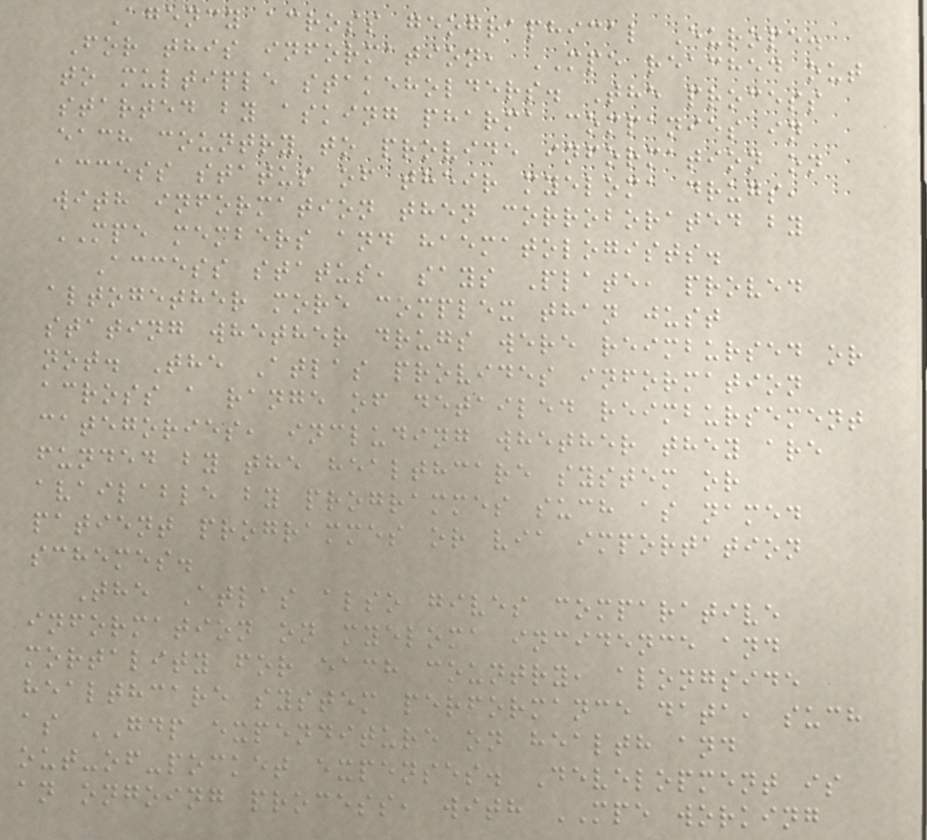Agency across geographical Europe.
For this information, MPE reached out
to multiple stakeholders. The process
started by asking pharma companies in
each country to provide information on
access status of their myeloma drugs,
with information then corroborated by
MPE members and haematologists.
Access status, says Plate, proved
altogether more complex than just
stating whether drugs were reimbursed or
not. The Atlas provides information
across a range of detailed reimbursement
categories, including whether they are
funded by the healthcare system or
available by programmes such as named
patient programmes or via importation
schemes.
The Atlas also gives comparative
information on myeloma incidence and
mortality for each country, alongside
healthcare system performance data, such
as GDP expenditure on health and
out-of-pocket expenses. Development is
an ongoing process, with MPE working
